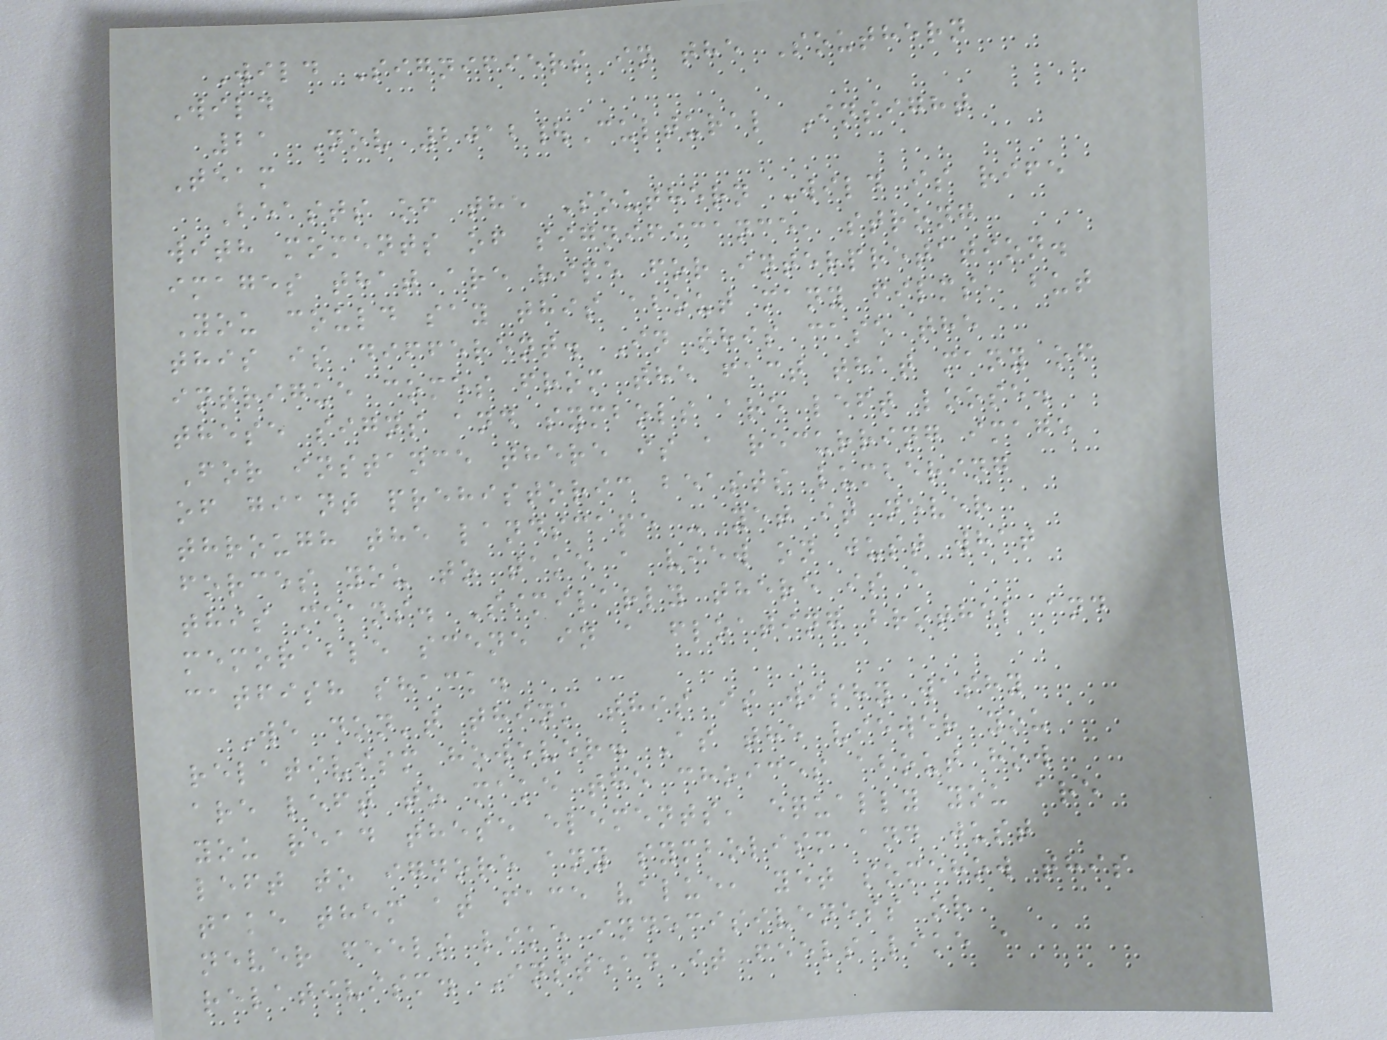Wild Signifiers in the Southern
Wild
21 Nov 2012|Cultural Insight
Team
Beasts of the Southern Wild is rife
with moments of significance, strong
images that are ripe for interpretation.
You could say this about many films, but
this is different. In this case the
intrigue comes from the fact that many of
these signs and symbols are left loose.
For instance there is a recurring image
of giant prehistoric beasts lumbering
through the landscape - yet it never
forces you to take a view on just what
this means. Similarly there is a
memorable scene in a floating brothel and
catfish shack.
We don't think this is wishy washy
relativism however. As the viewer you
are left to make the choices about how
you read these elements, equally you are
left to ignore any symbolism and just
take them at face value, yet somehow this
never feels like indecisiveness or
relativism. Instead it feels like a
